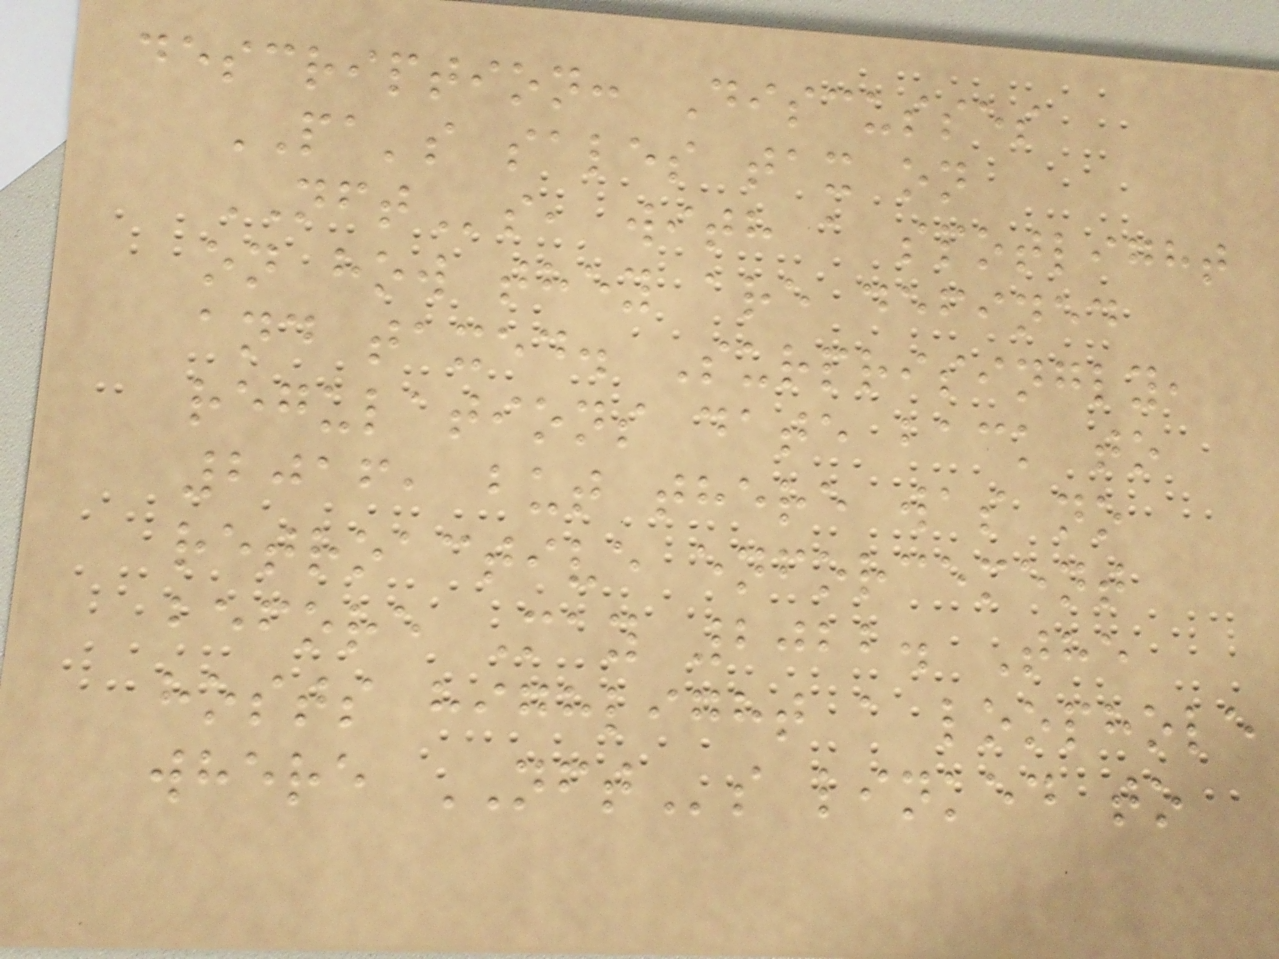description: Discusses
PA's sales tax on
NFTs, with a spotlight
on how they are defined
and taxed. Surprisingly,
regulations date back to
2016, but there was no
retroactive enforcement
before May 2022. The
hosts highlight a loophole
where NFTs linked to
